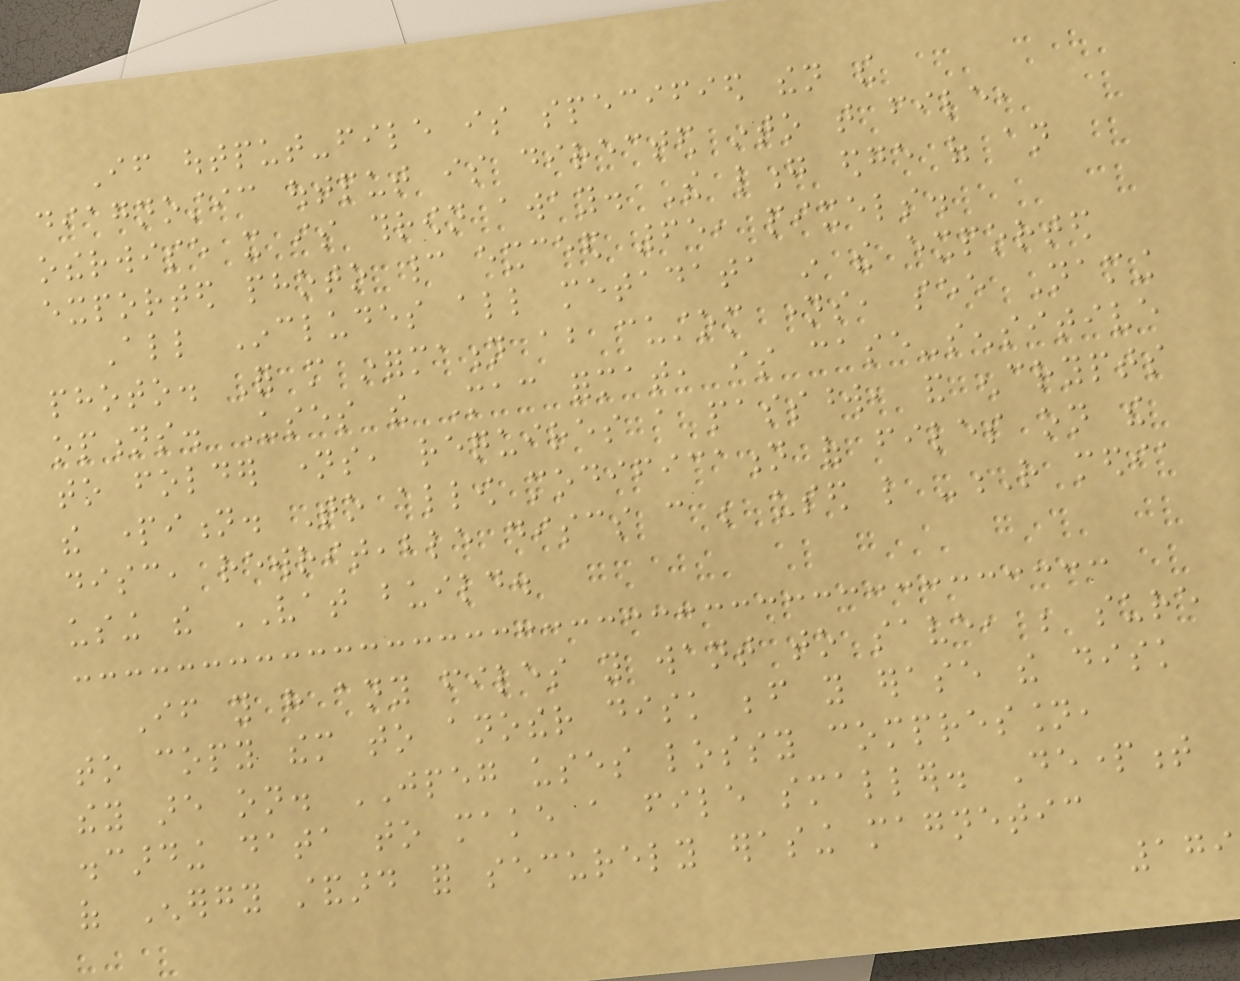If output-file is specified then the
diagnostic output is directed into that file,
otherwise it is thrown away. The long edge of an
exported photo cannot exceed 65, pixels.
All Includes all metadata in the exported
photo. For more information about custom names, see Naming
options. Uses the Mac format, is case-sensitive
to folder names, requires a password, and encrypts
the partition. To allow modification of files on the
disc, rewriteable discs can be used like -R media
using the VAT build.
If you have any files you want to save, be sure
to copy them to another disk before you erase the disk
they are on. JPEG uses lossy compression,
discarding data to make a file smaller. Department
of Energy standard for securely erasing magnetic
179
